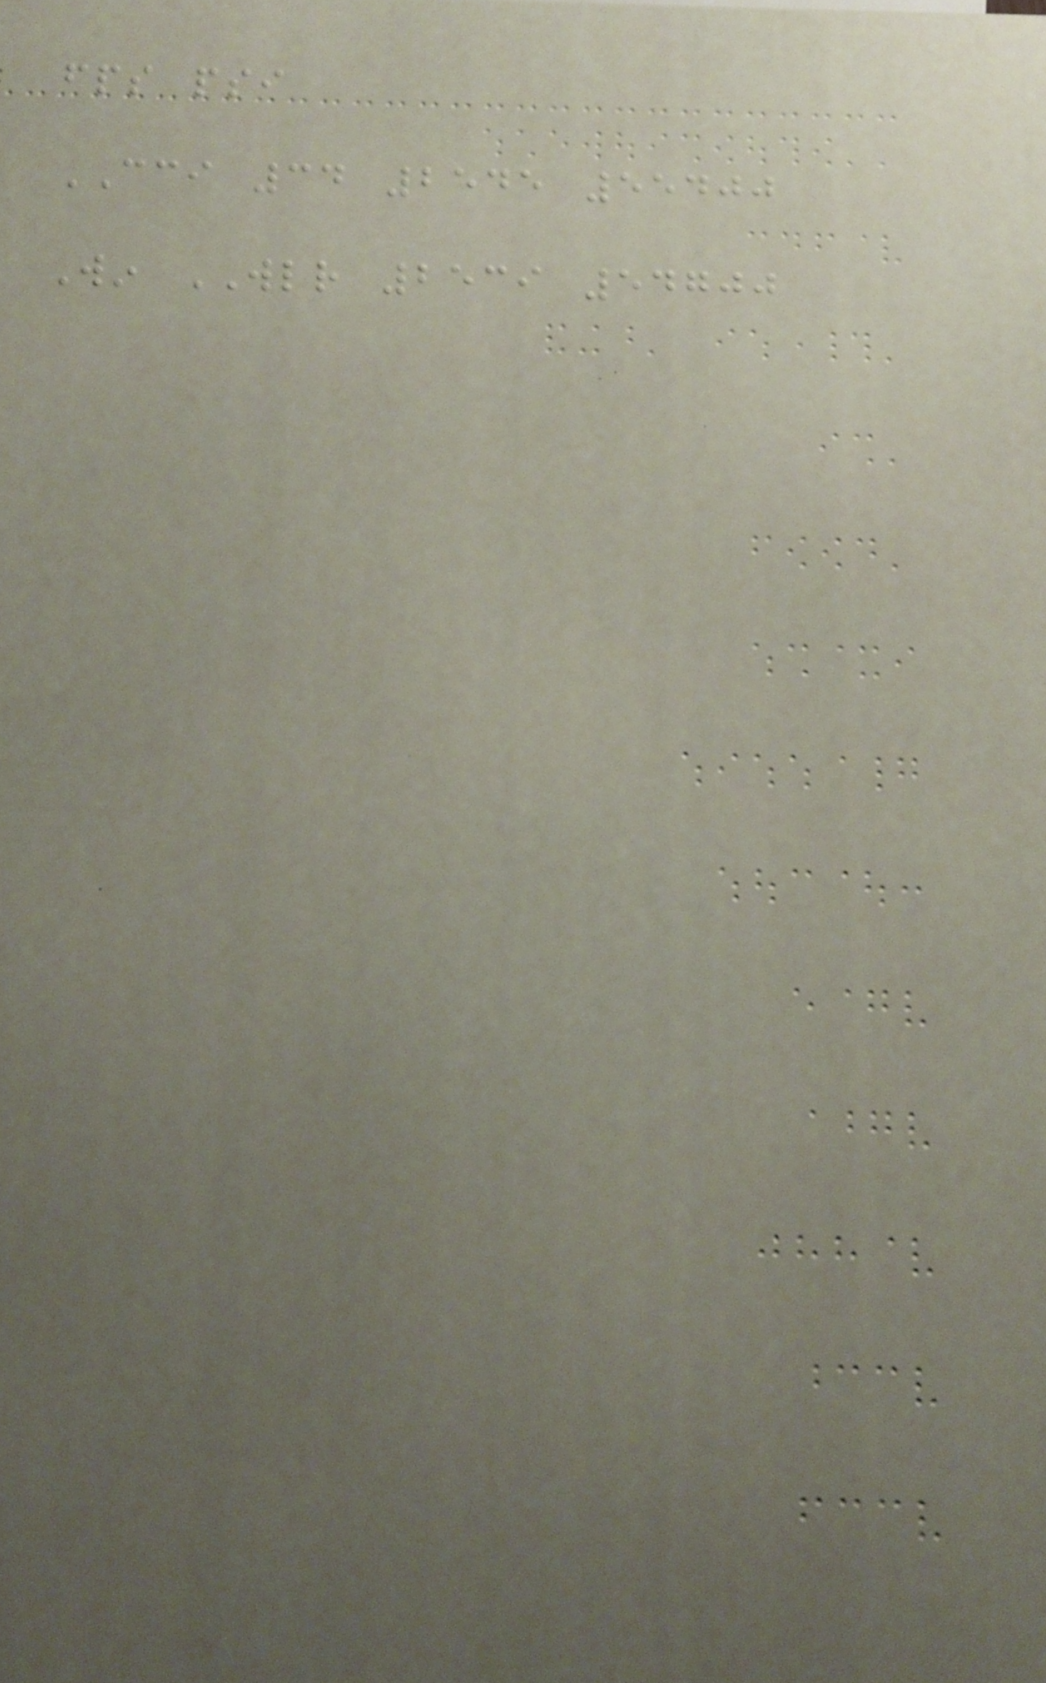fps psi
CCI 34 2545 55400
Win WLR 2539 54700
